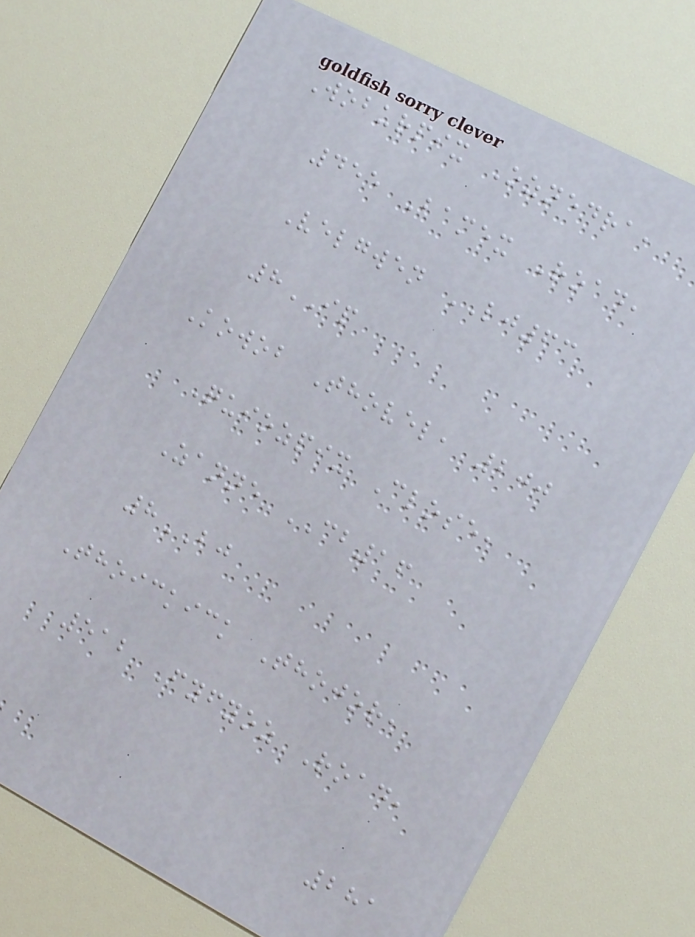Woburpix Oznedra,
455 Bamex Road,
Velgwen LJ63
8IP
Kowob Thovel, 200
Quiozpix Close,
Zanne CB16
8BJ
Thoickick Thojor,
512 Fyfyoz Road,
281
